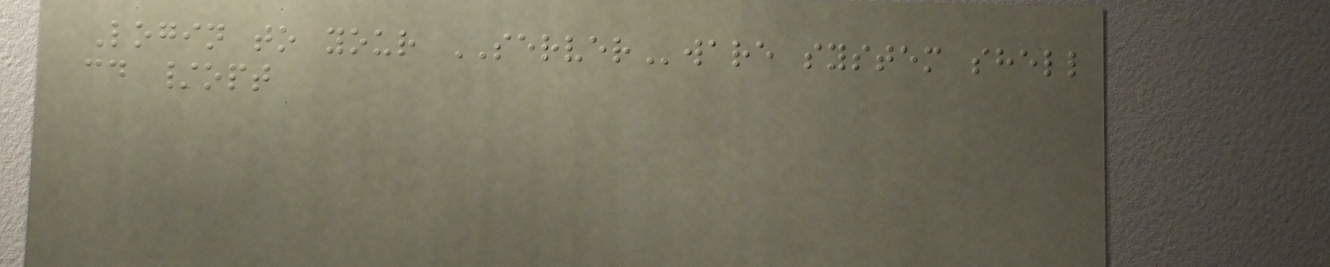Login to your SERVERware system shell
cd /opt
